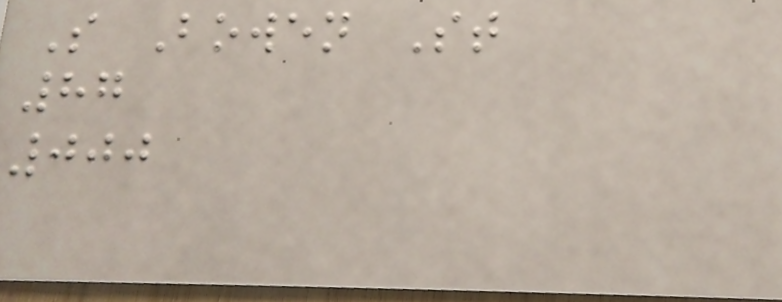S Bowen St
87
000
